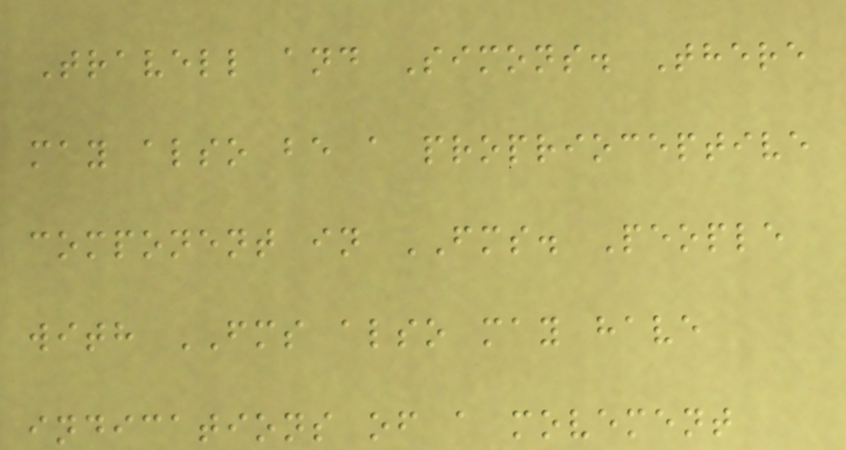Travell and Simons. There
may also be a proprioceptive
component in FMS. People
with FMS also may have
indications of a movement
